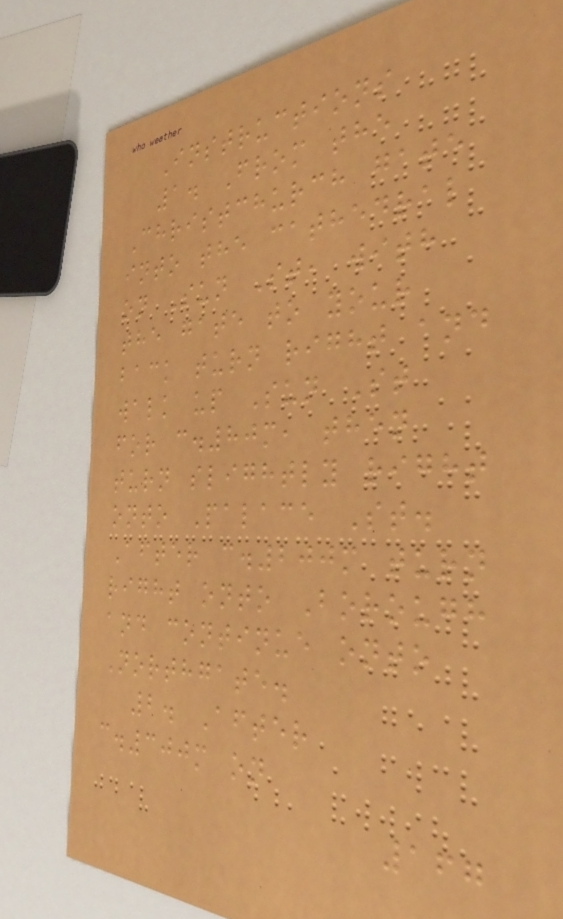Instructions
1. From the
Christchurch gate
into the cathedral
on Sun St, with
the gate to your
back turn right and
walk up Sun St
for c.80m, then
turn slightly right
onto Palace St.
After c.200m turn
right onto Borough
and continue onto
Northgate.
2. After
c.300m on
167
